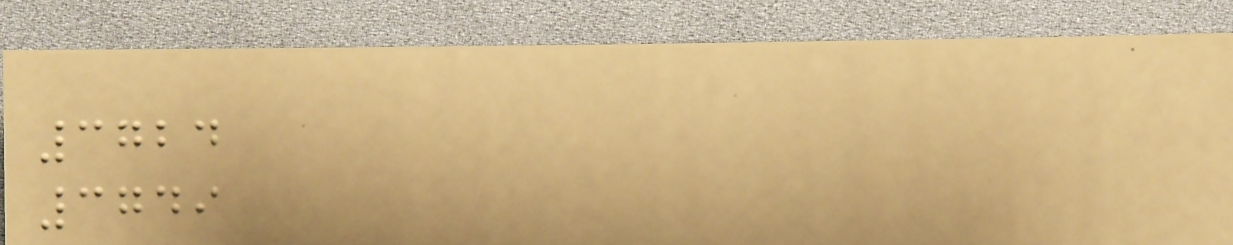3724
3749
